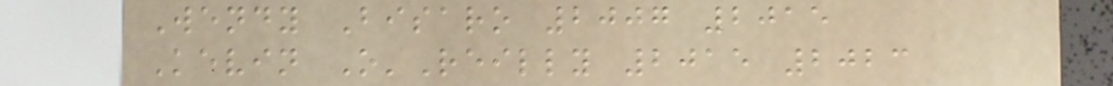Wendy Bisaro 2007 2015
Kevin O'Reilly 2015 2023
